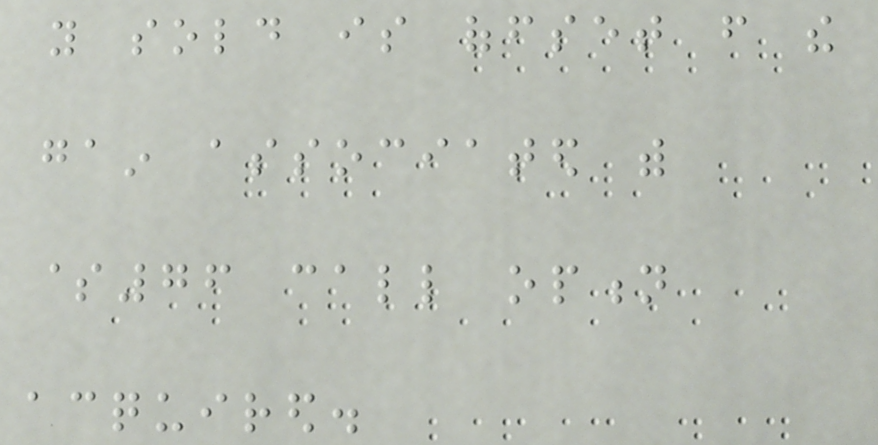you sold is offset from the
gain associated with
$76 call option
acquired.
